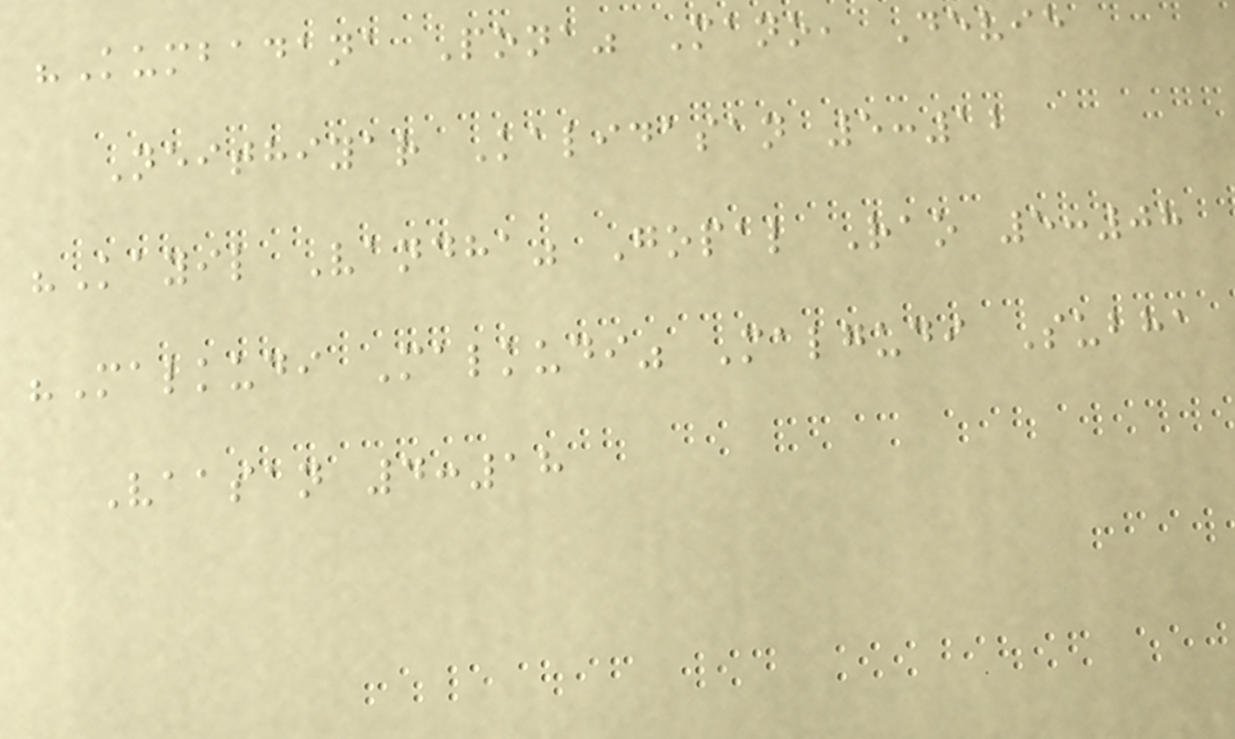"Kumbadana Pona" Mano, Devie
Neithiyar Kalidasan 5:12
"Kayil Vandha" Gopal Rao 5:08
"Malkudi Malkudi" Malgudi Subha
Vaasan 4:18
